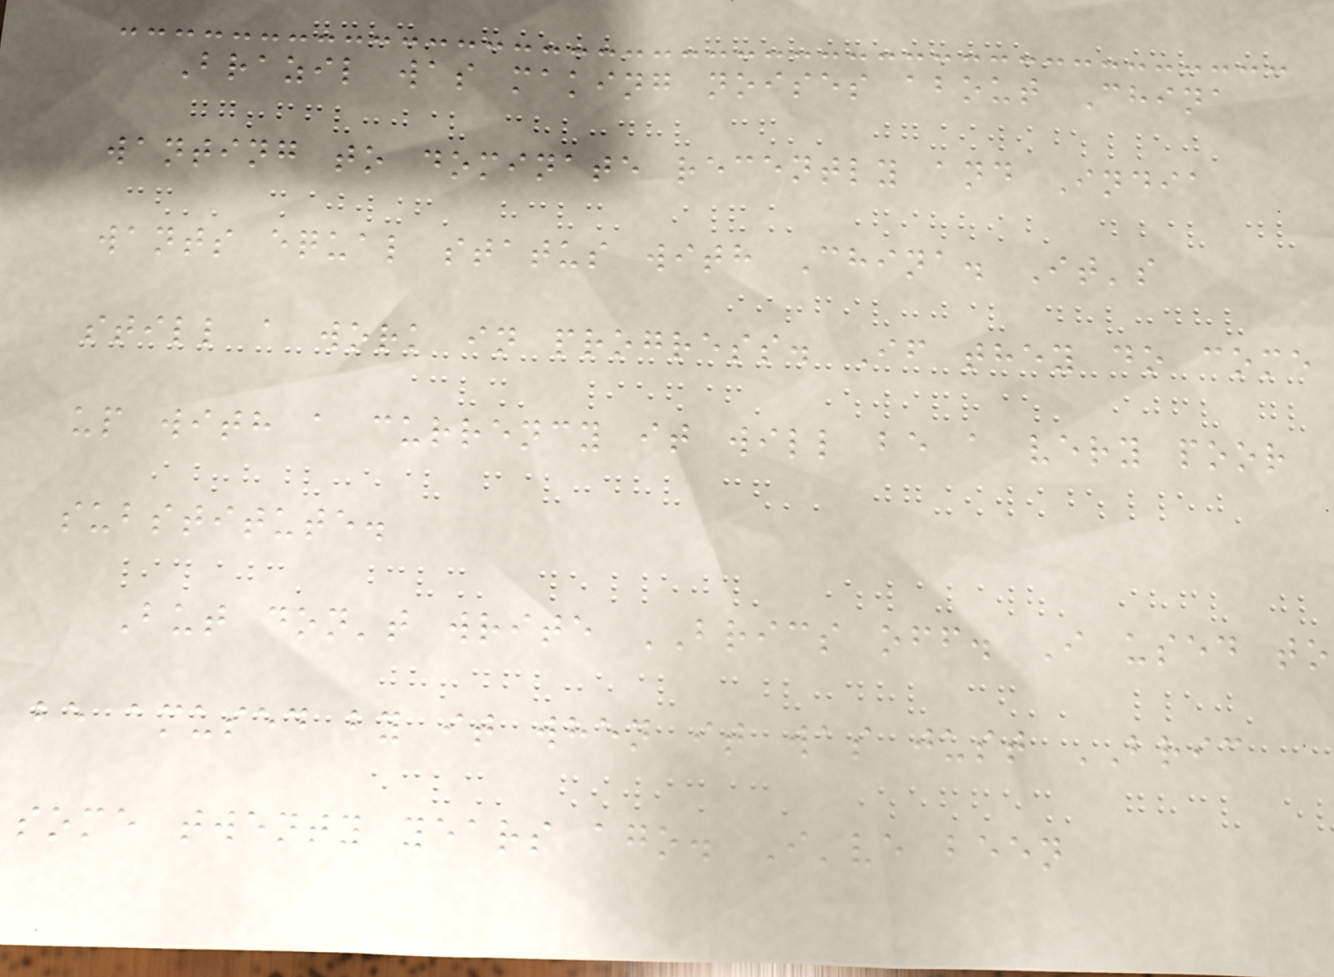Brazil was making noises about China
wanting to dominate recently and India
wants equal status with China. It's
still a work in progress. If they do come
up with a currency it will be a very poor
substitute.
But don't write BRICS off. I used to
be amused by it when it was just BRIC
some twenty years ago. I've been
